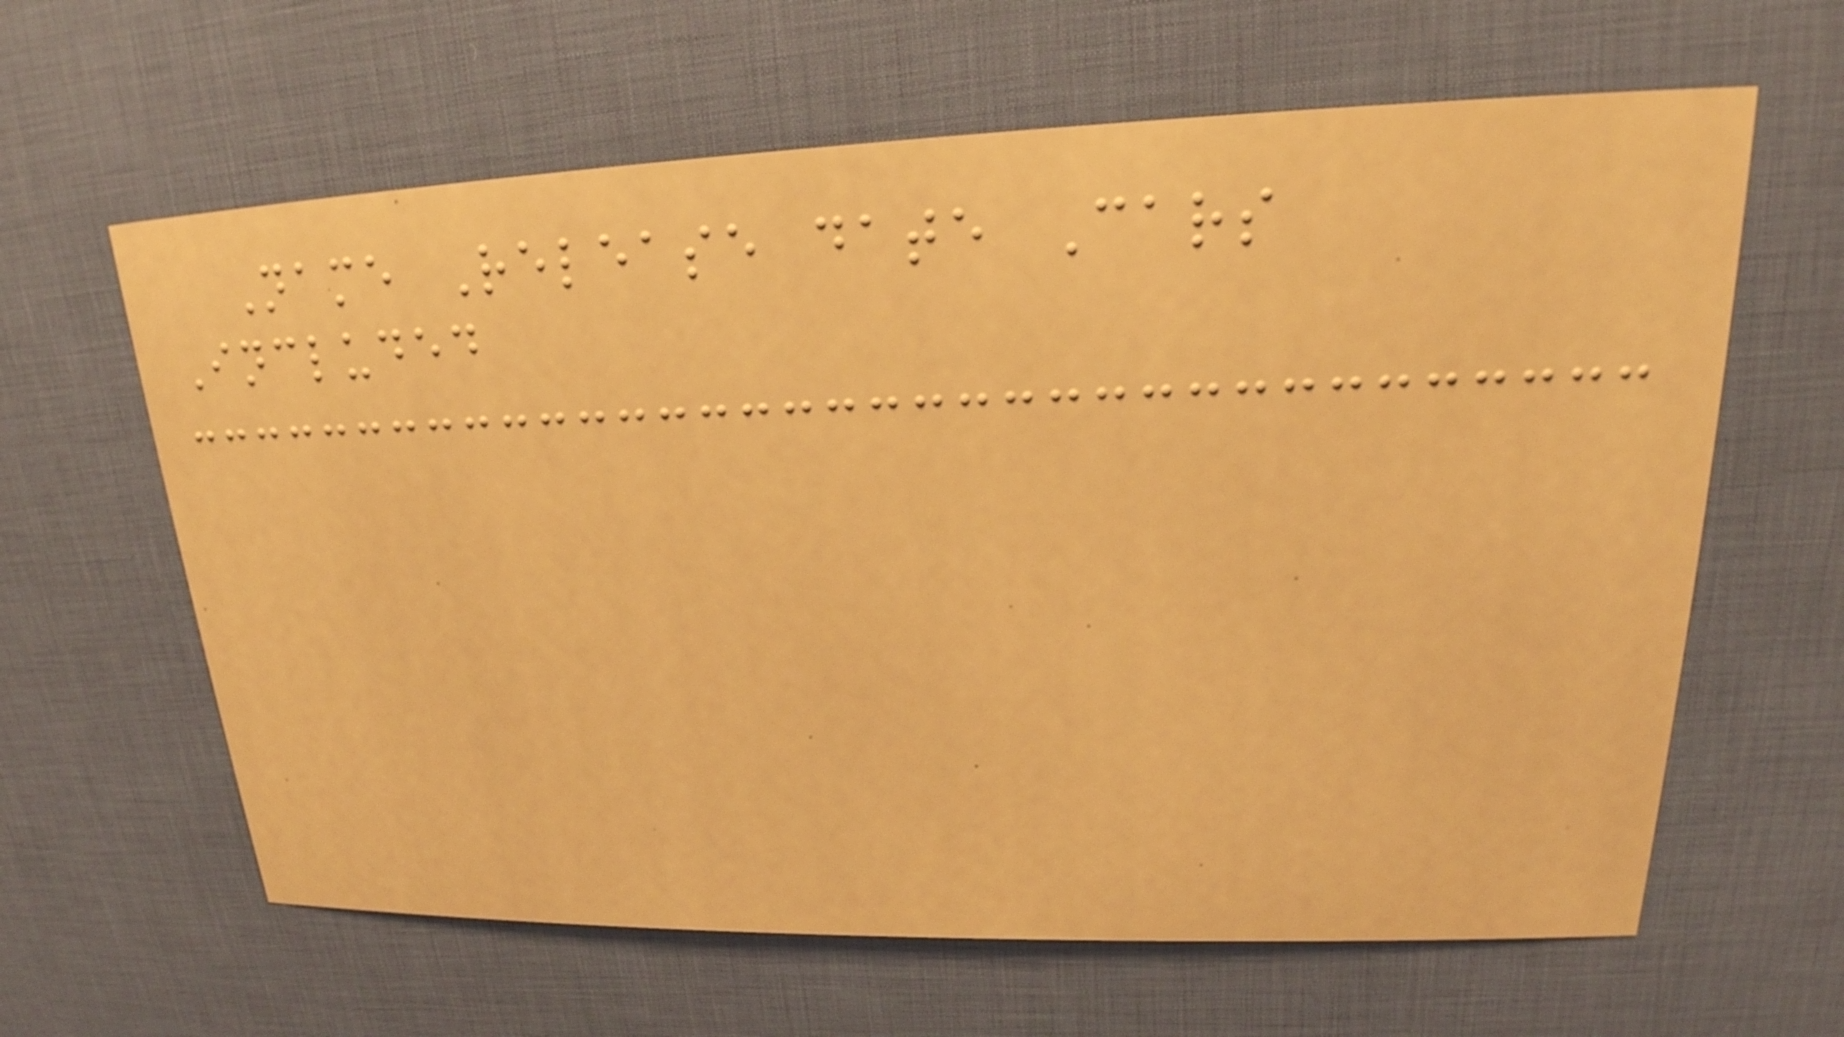Name Release date Cars
Included
